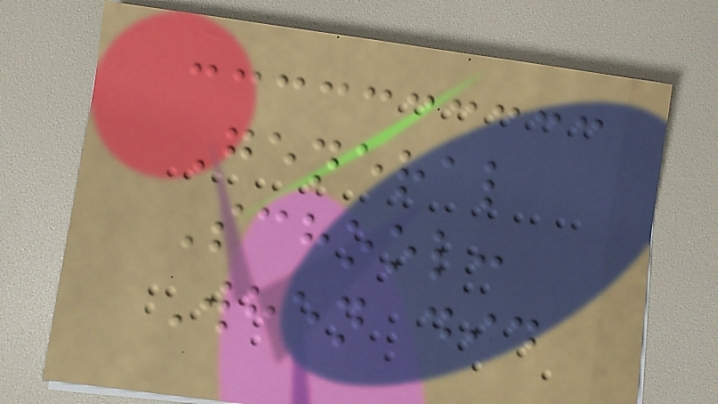General
School:
When did
